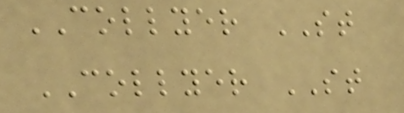COLLYER ST
COLLYER ST
